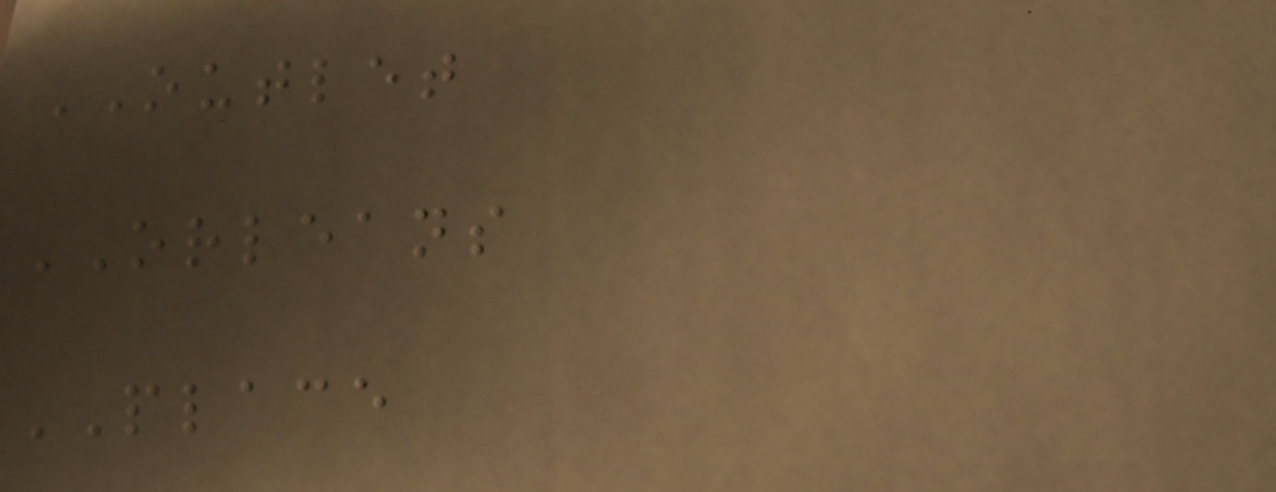OUTLET
ORLEANS
PLACE
